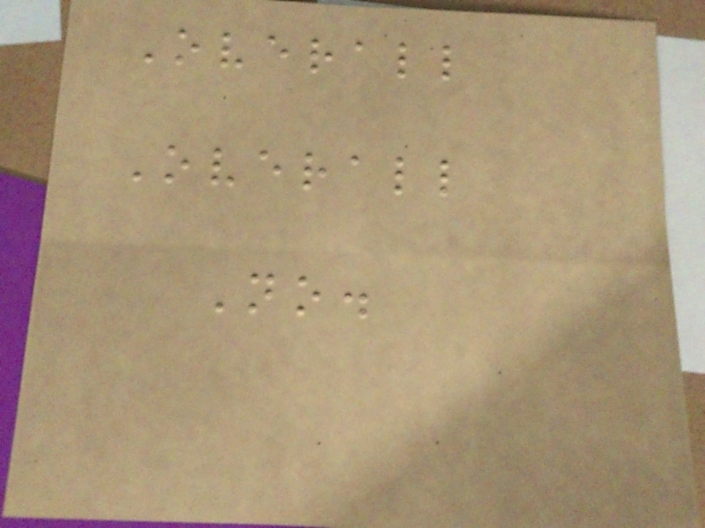Overall
Overall
No.
